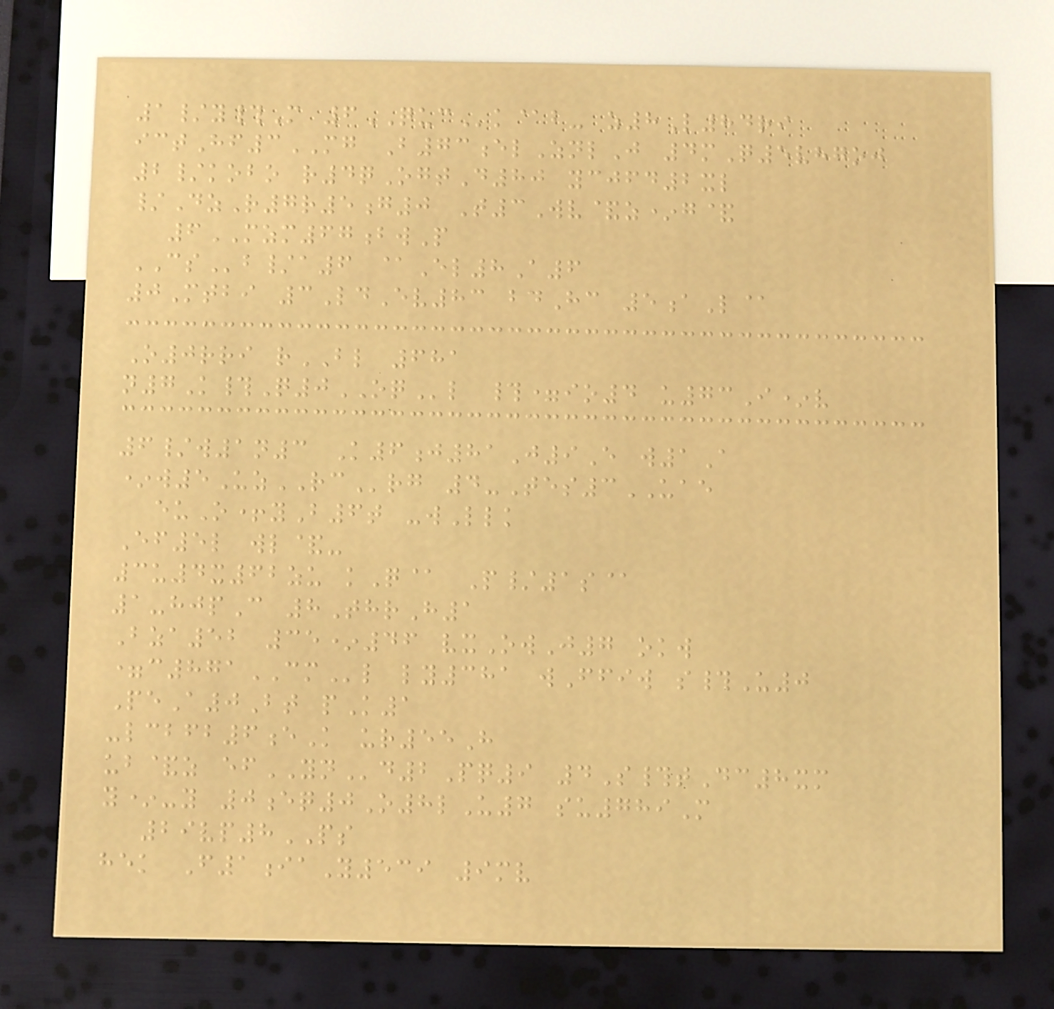1/y#M 6QUCk@b- z8L84ri
ictHf3MG B73elZnlJ 4mQ5vhgoj
2/kobo r4qOgtD80 ycjfd2xl
/DzR7r5g0 T3Wv&z*g&
6MZM67bwP
CSb/a6 @El8A6
0Mtbi 3LdEv83 bdHc 5aL@
O0rri rBL 681
n7K#Q0OQl #=io4 u73I*v
6/w1n3 K6j81J9E w1A
*w5UzRCrg 4-Tes3UAE
euO+yB6t -wLlk
Ef5l wl&-
3u4x62zu kQ@ P/1s@
1-hjpC 8ThrH1
Bza52 35*46 vxOwJ7 okw
=c871CMl ly381 wFfiw s#U0
PeA0Bt pK1
-lcbfb6eK ur55H
ub&z efYNd2Pq9 4S#tDc8xm
y*-y 0eq0O8lU7 su789M
29vp8PS
hek F1iaY539 9mv
